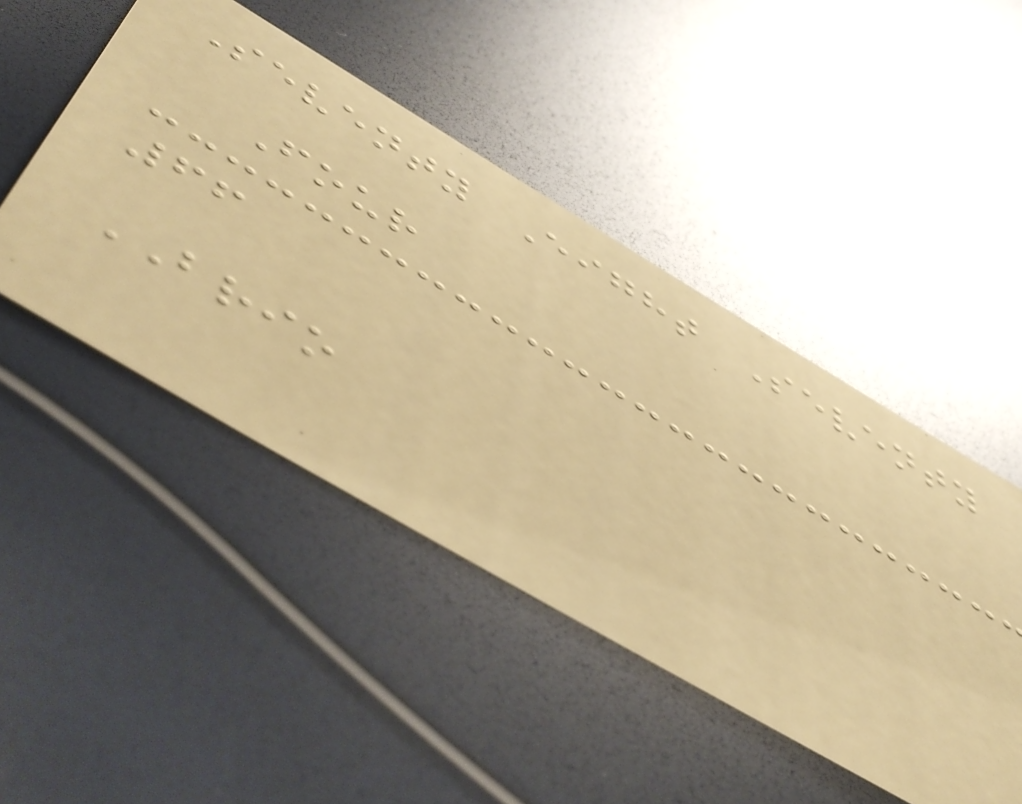Seventy Eight Seventy
Four
66
BRIO
